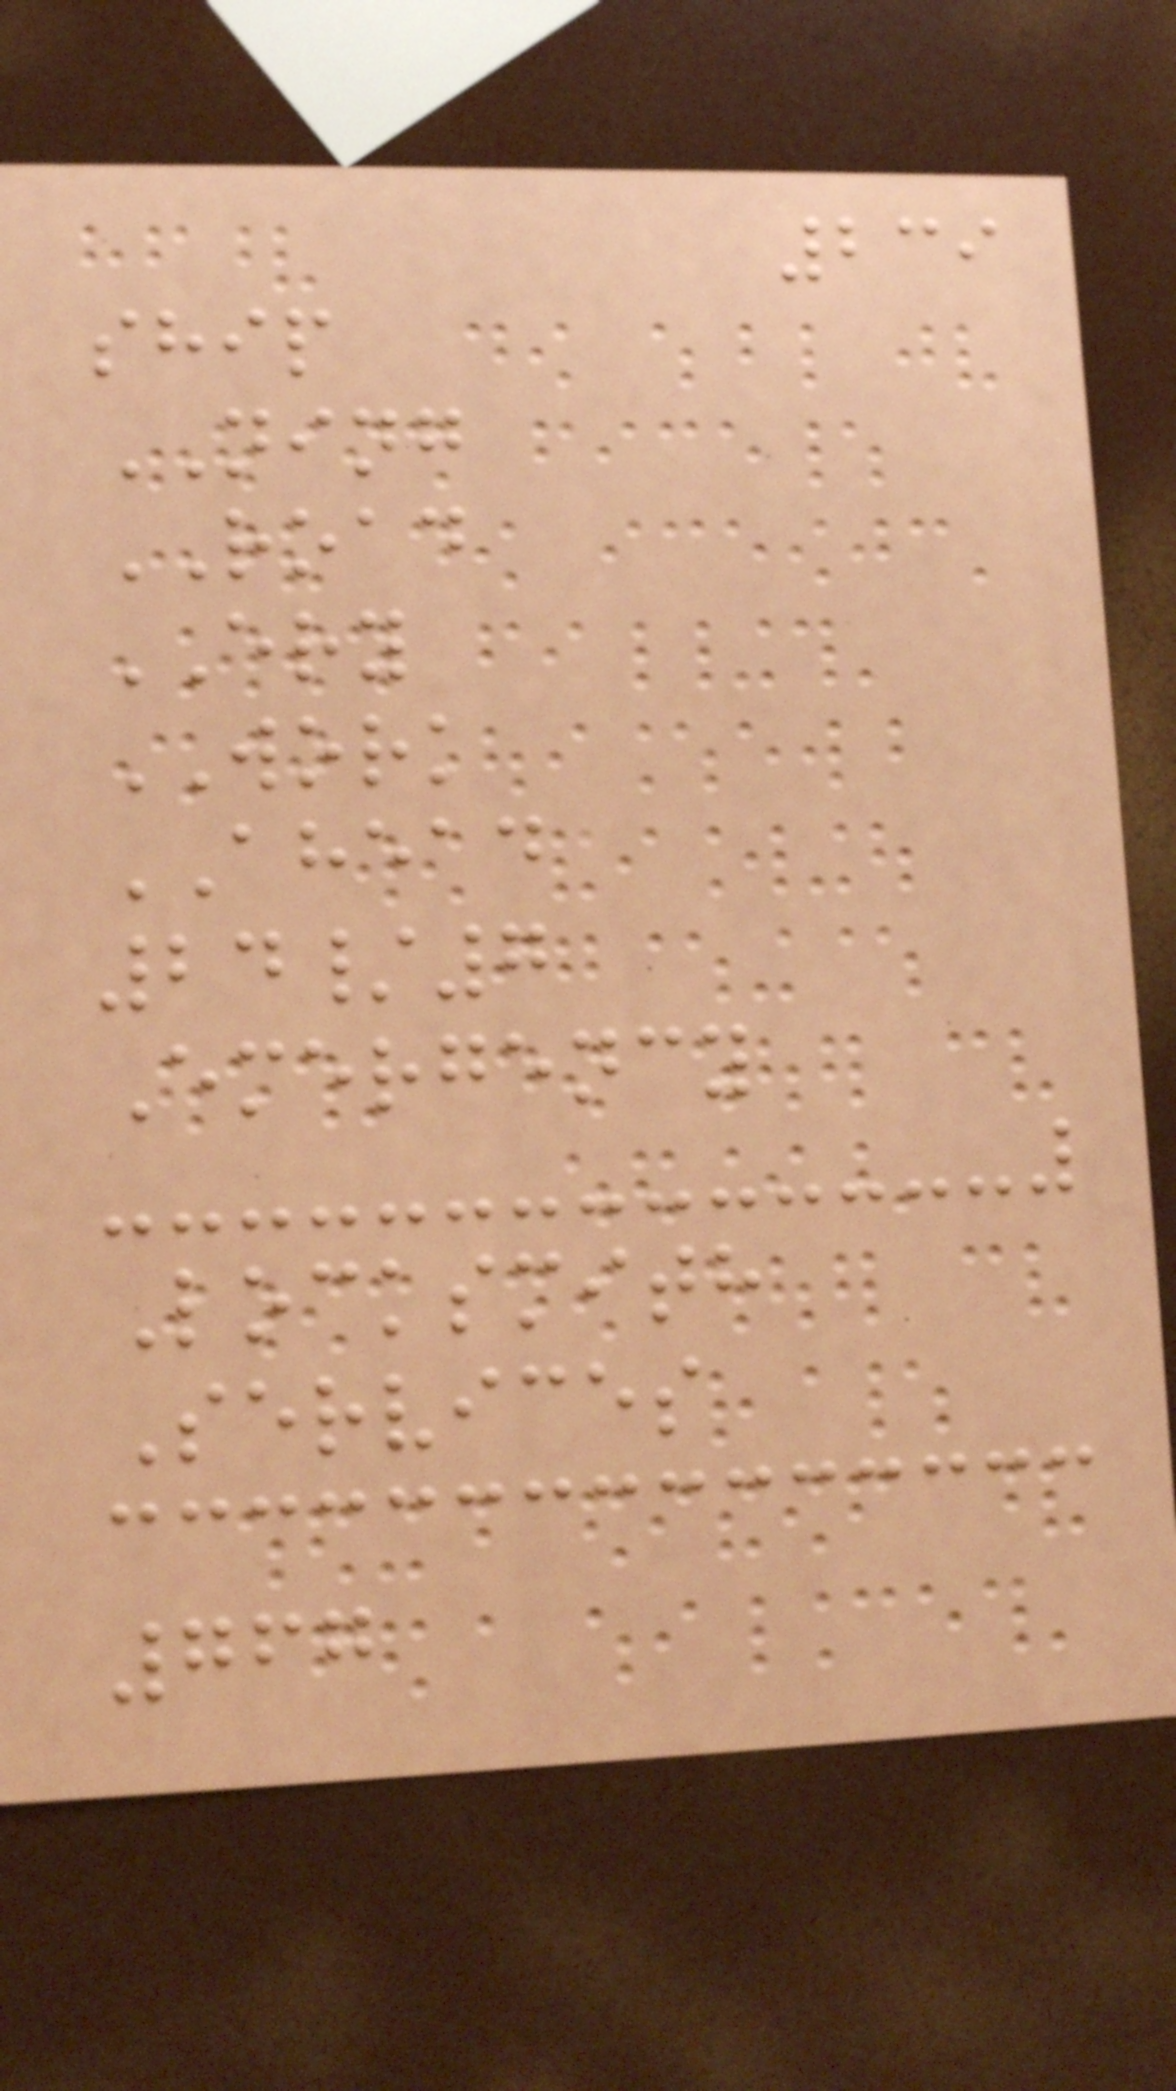239
ship
NING
ROAD
ERY
WORK
AHEAD
24/7
Emergency
Locksmith
Services
767
